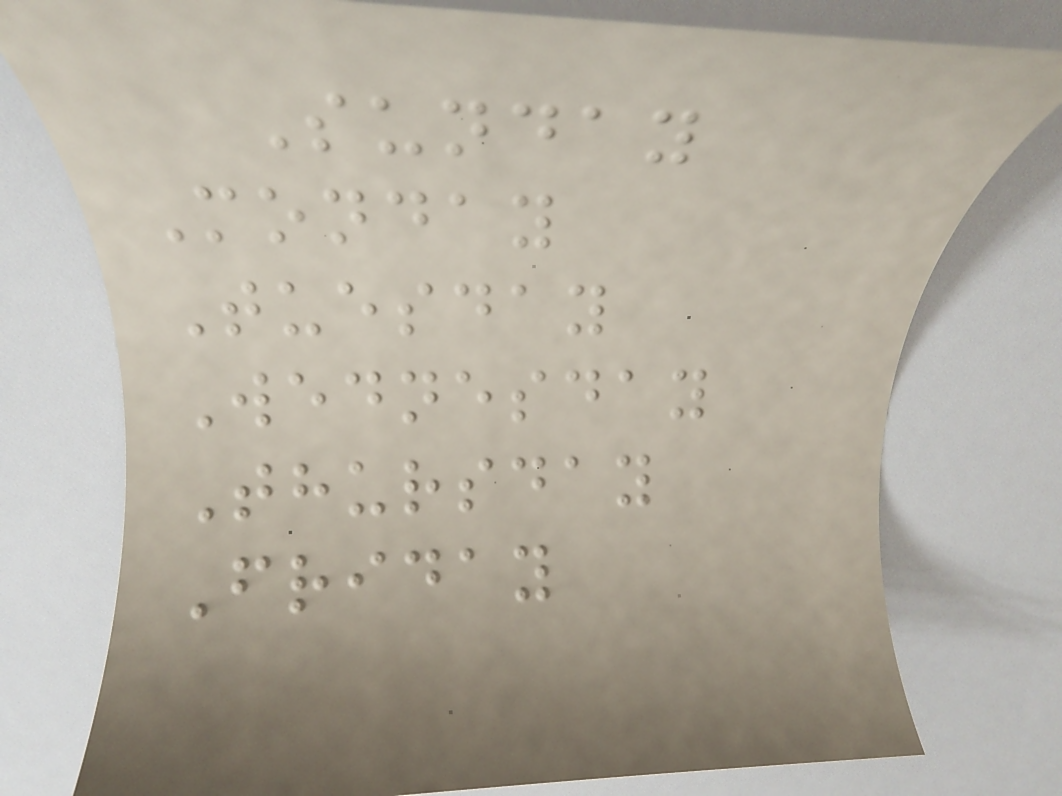Sunday
Monday
Tuesday
Wednesday
Thursday
Friday
